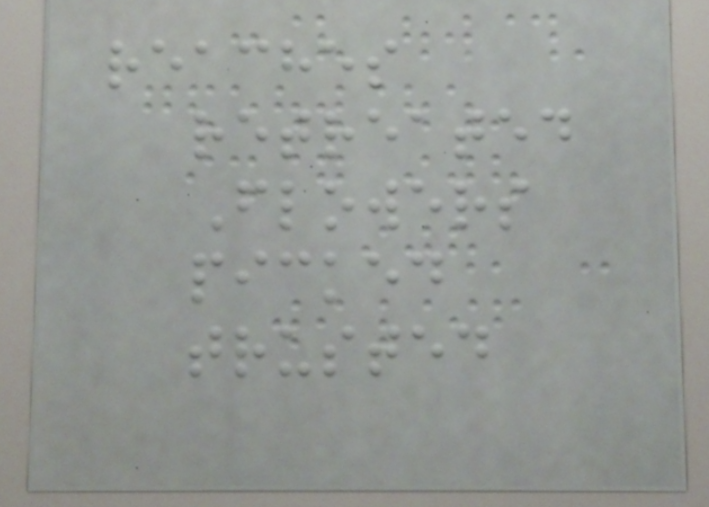reaches
retreated
Flowers
picked
trusted
